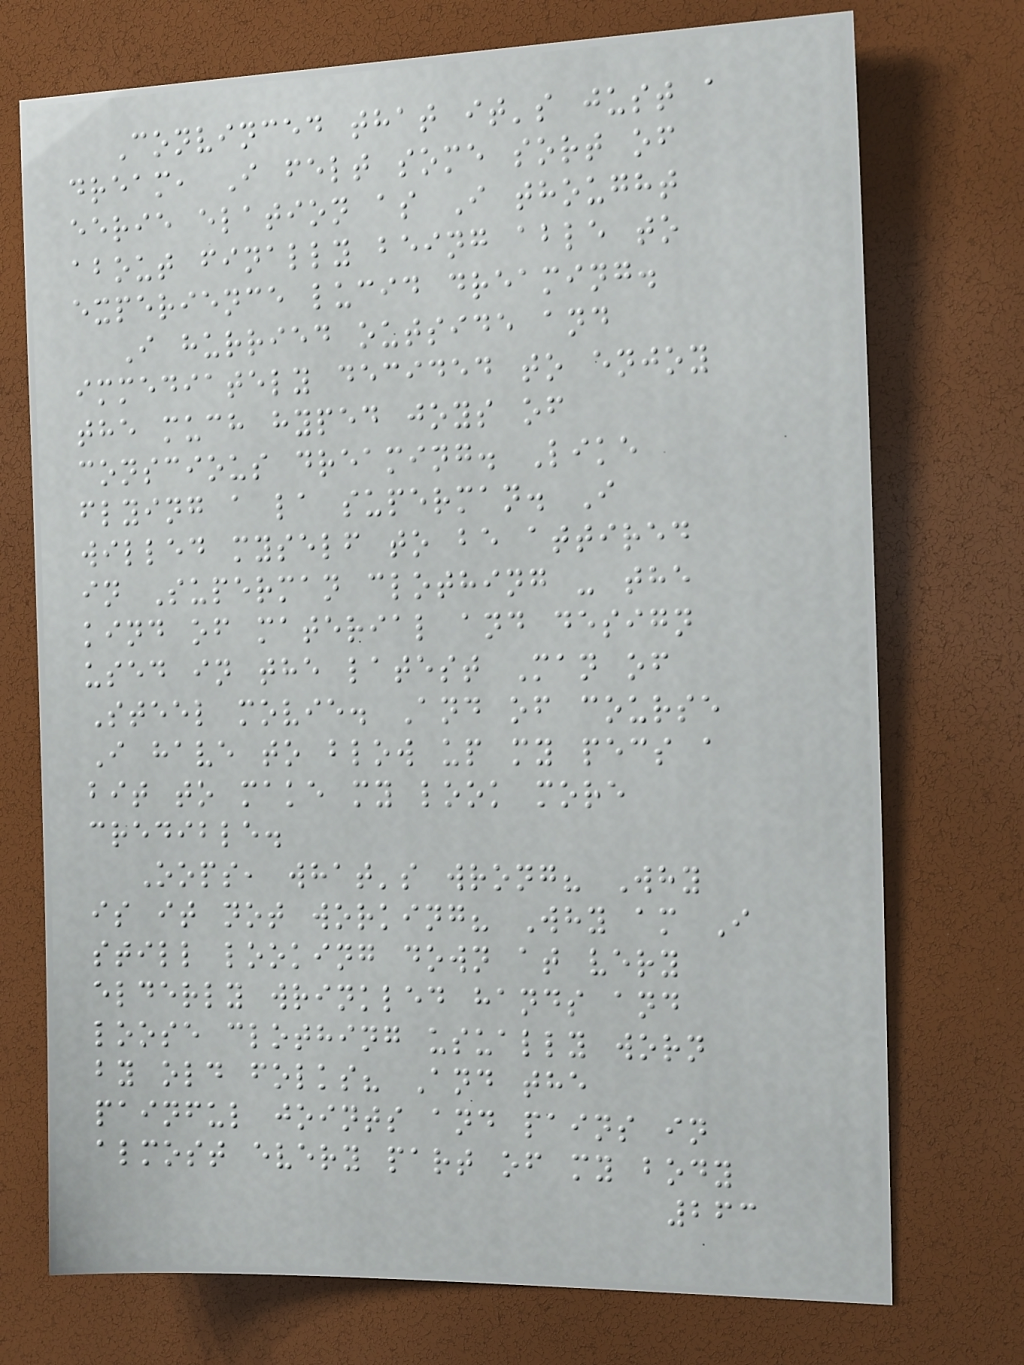Convinced that it's just a
dream, I felt some sort of
eerie elation as I thought
about finally being able to
experience lucid dreaming.
I hurried outside and
immediately decided to enjoy
the much hyped joys of
conscious dreaming. Like
flying a la superman. I
willed myself to be attired
in Superman clothing - the
kind of material and design
used in the latest Man of
Steel movie. And of course
I have to blow up my pecs a
bit to make my look more
credible.
Oops, what's wrong? Why
is it not working? Why am I
still looking down at very
elderly wrinkled hands and
loose clothing usually worn
by old folks? And the
painful joints and pains in
almost every part of my body
263
